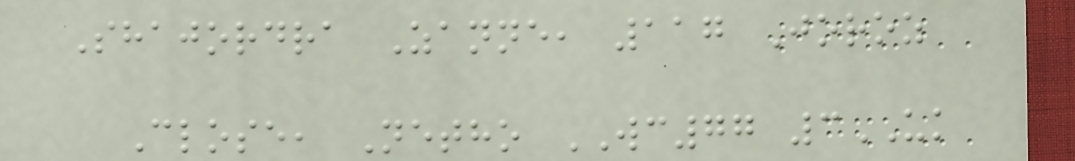Shajordra Zanne, 117 Joroz
Close, Netho WC77 3UK
